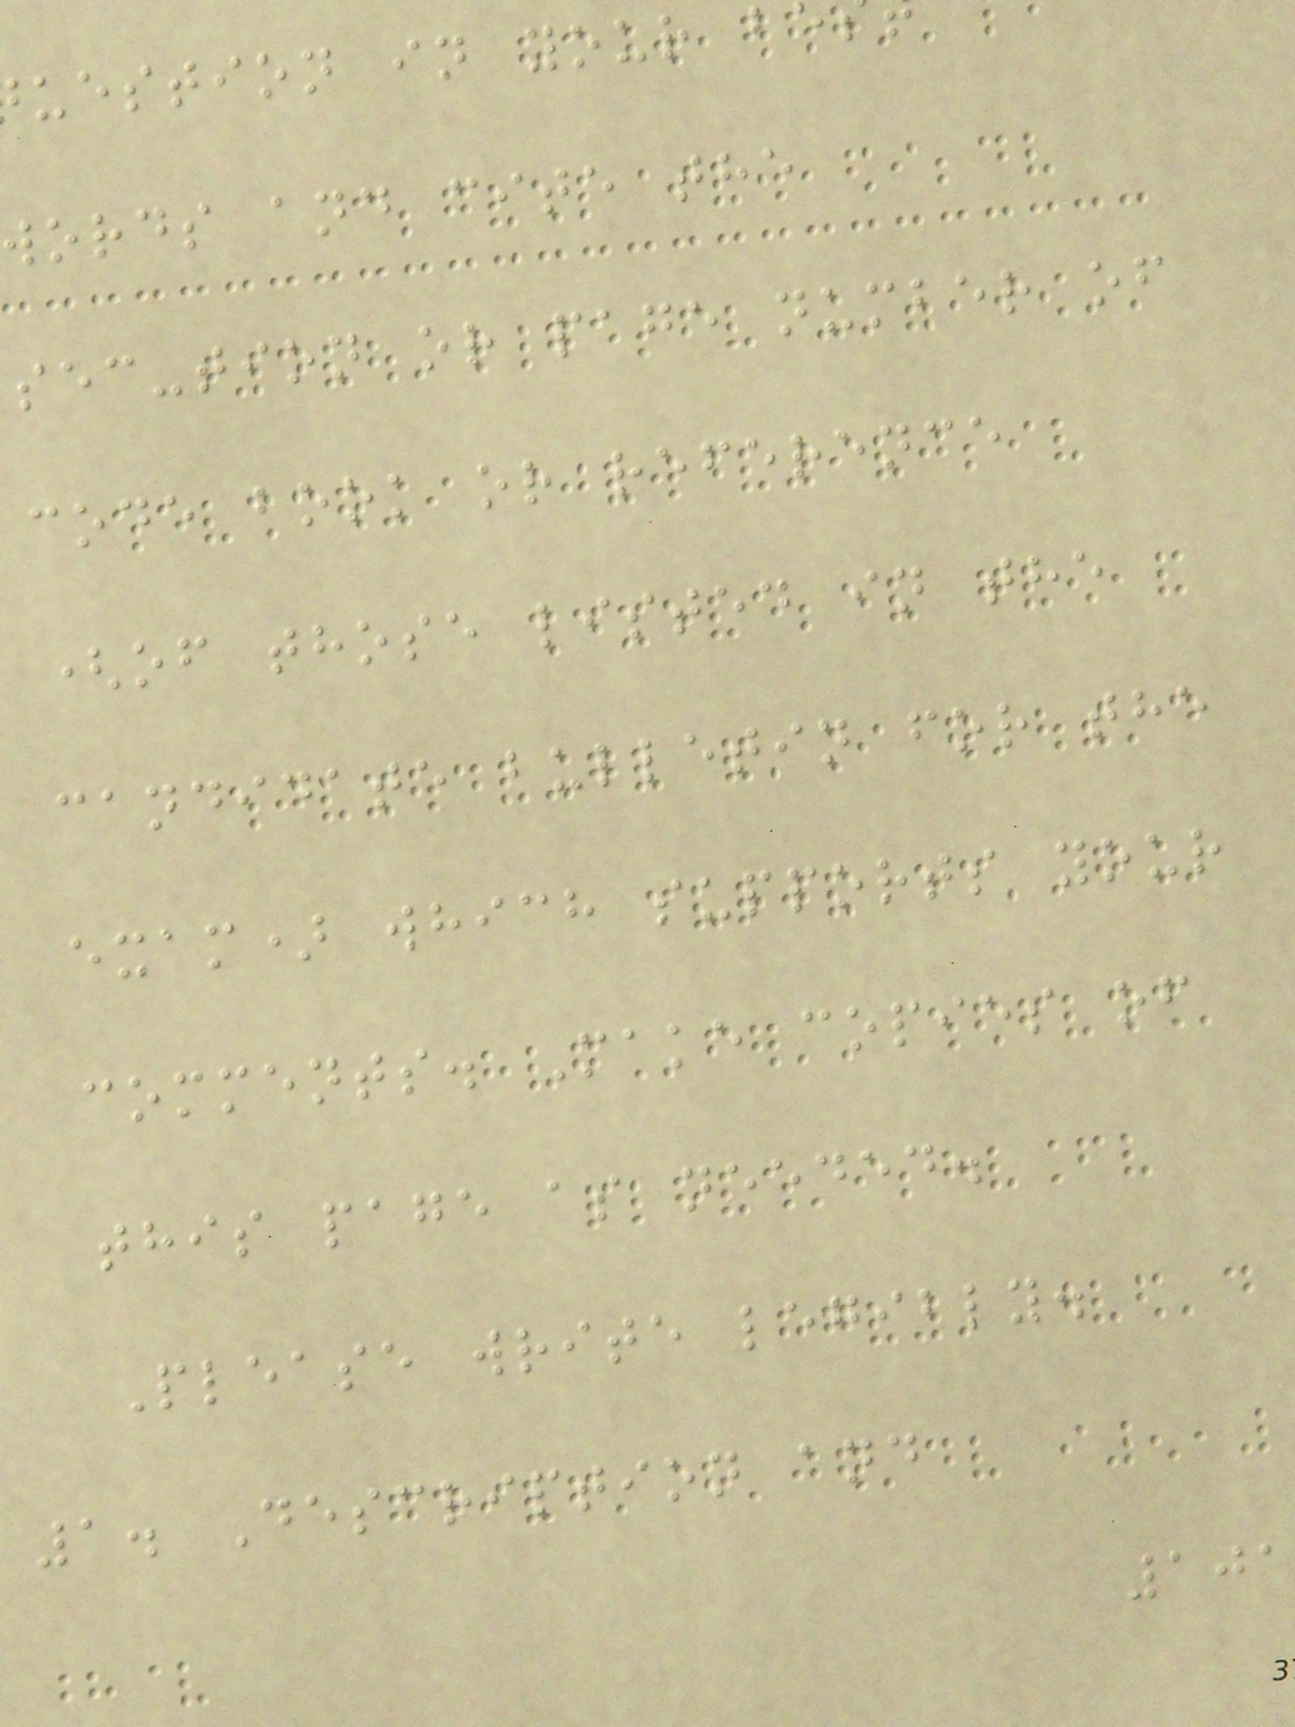uestion in your b
words and cite the
sec-tion or page number of
code book or reference
(of those listed in the
candidate bulletin for the
exam) which supports your
comments. Make copies of
this page as needed.
Please write legibly.
1. Description and
101
